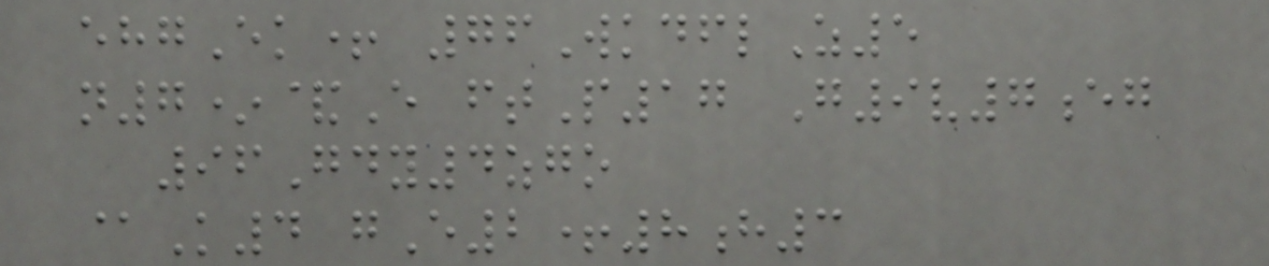ehgEk+ 76WkdflZ5
n7*&E ftP17 G9v7eg
96Gdy4zgo
@K4 gE2+8h3
